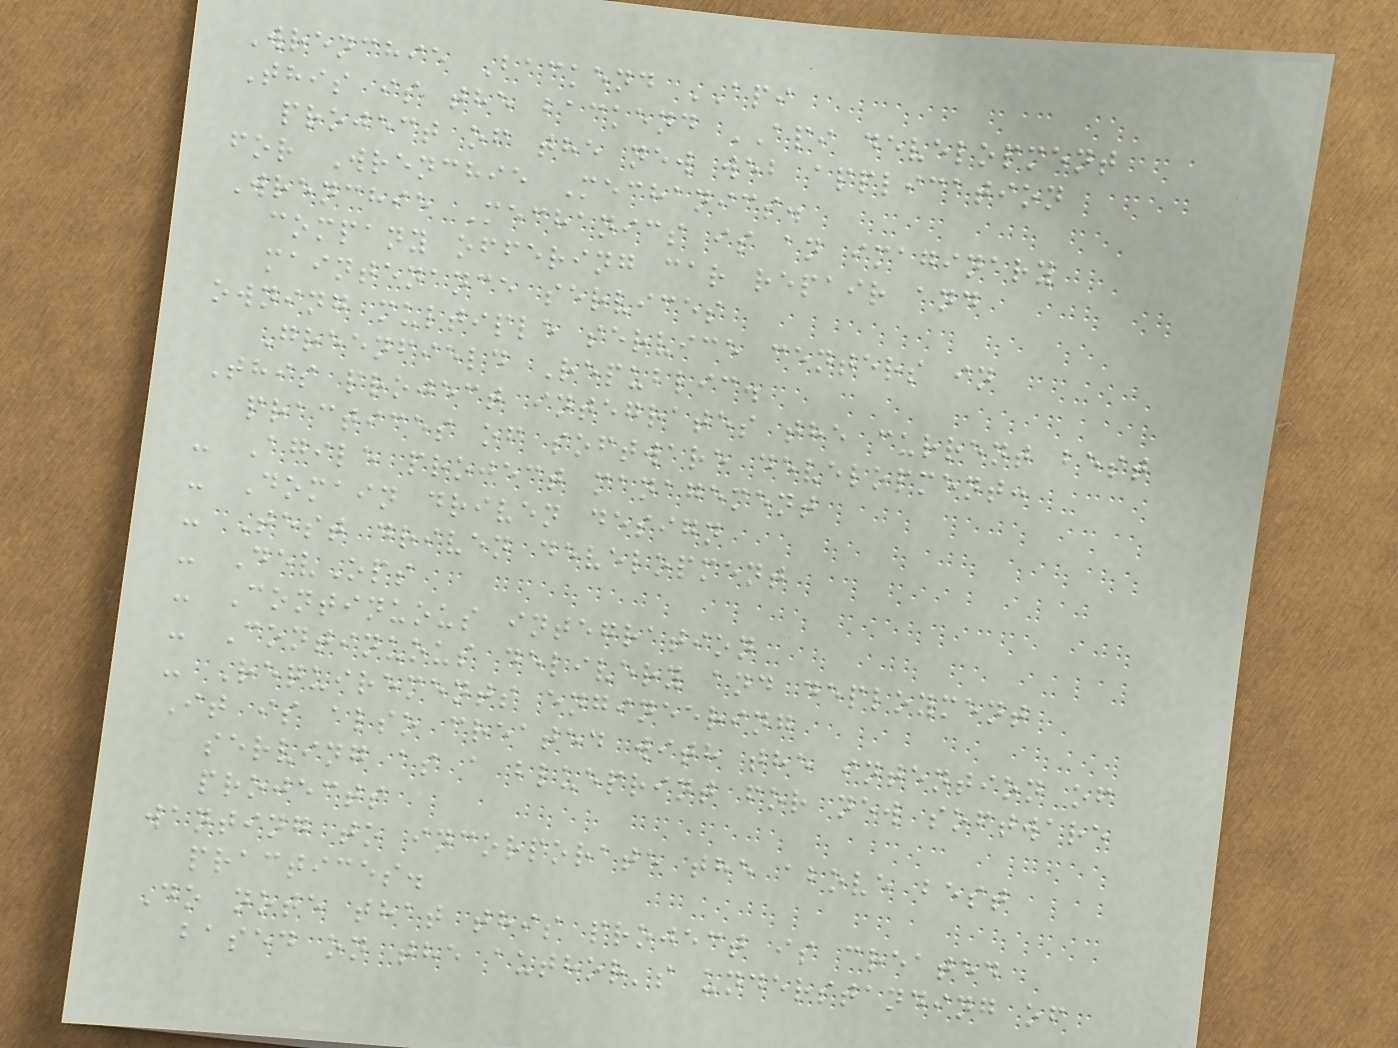Wrenchie Backend API
This is the backend API development
project of the new web application
for Wrenchie Mechanics.
Wrenchie Mechanics is an imaginary
company offering car repair and
maintenance services
owning multiple service centers in
Greenfield Republic.
This project integrates the current best
practices of software development:
- Agile project management
- Domain driven design
- Test driven development
- DevOps
- Continuous integration
- Continuous delivery and deployment
- Requirements engineering
It is also created with the intention of
serving as a blueprint for new software
projects
wanting to incorporate the above best
practices.
Do note that this project is created
based on the author's understanding of
